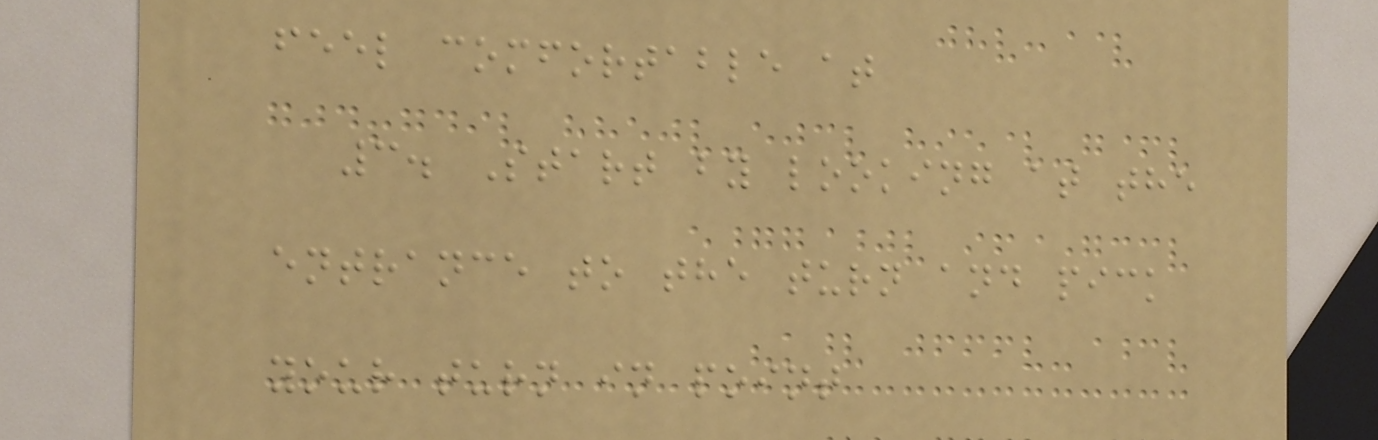feel comfortable at
3. Start by looking at the
entrance to the turn and pick
your turn in point
